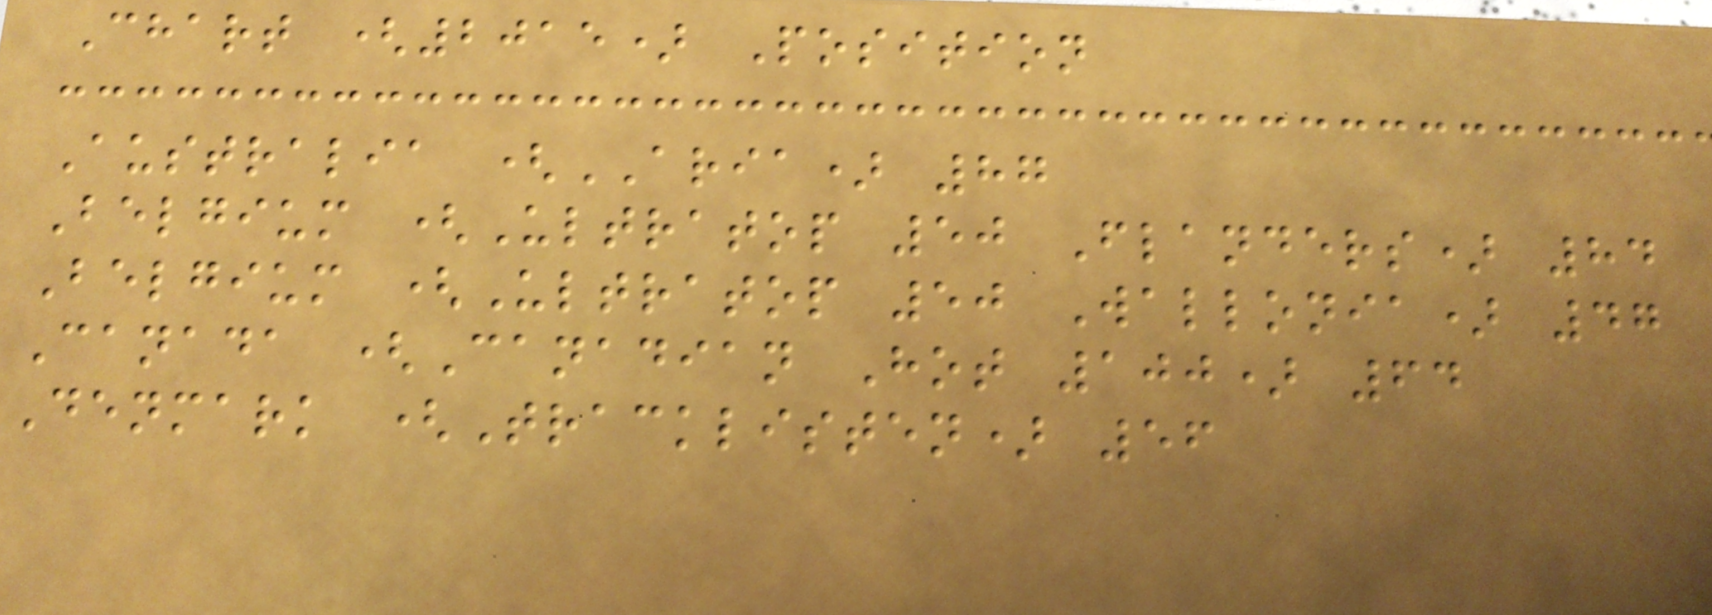Chart (2015) Position
Australia (ARIA) 87
Belgium (Ultratop 50 Flanders) 84
Belgium (Ultratop 50 Wallonia) 47
Canada (Canadian Hot 100) 64
Denmark (Tracklisten) 56
